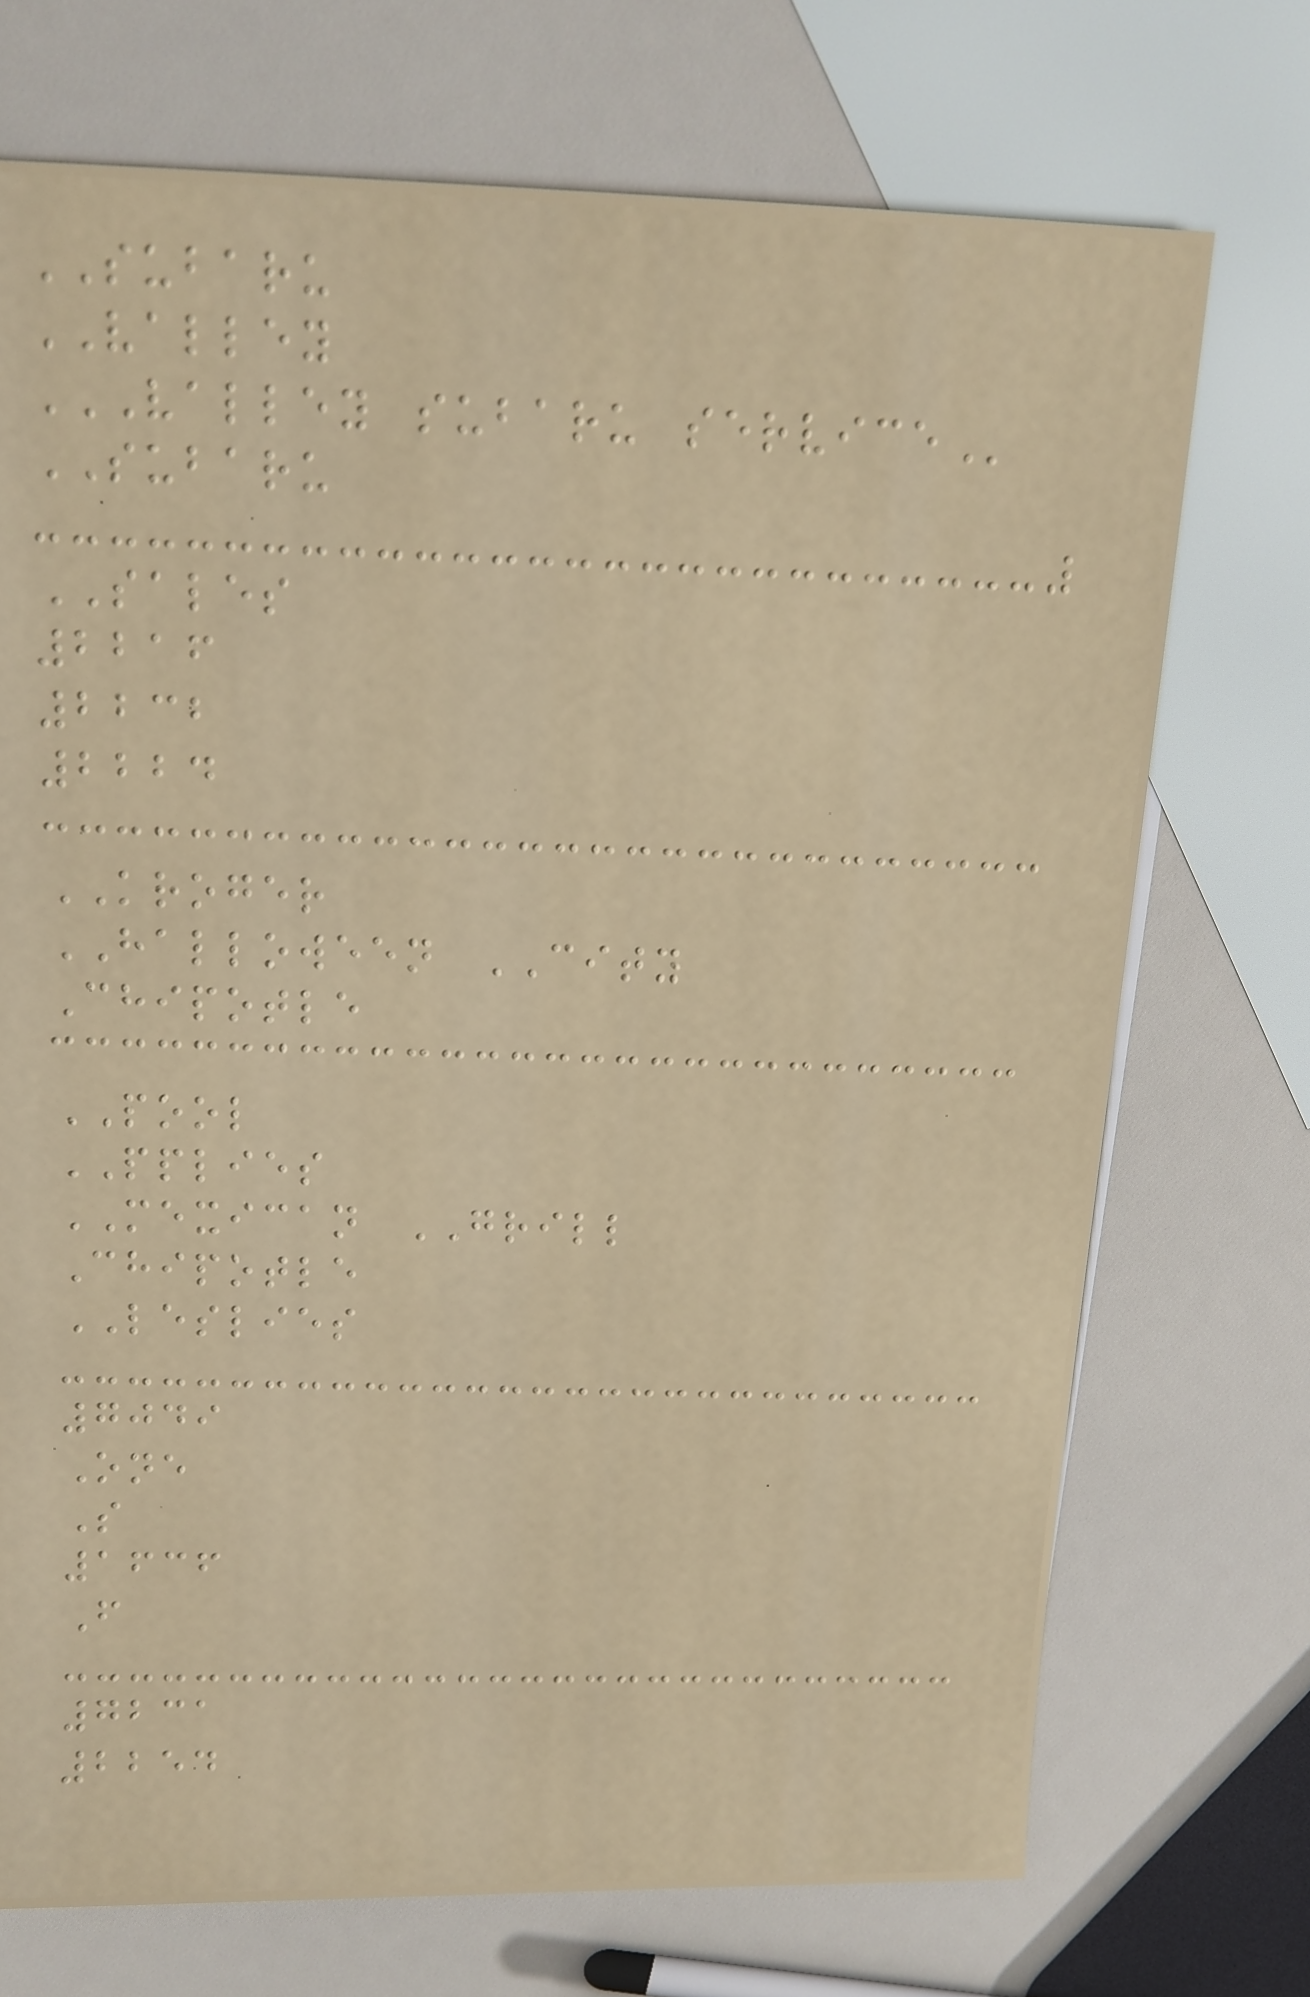SUBARU
VALLEY
VALLEY SUBARU SERVICE
SUBARU
SALES
2216
2232
2224
KROGER
HALLOWEEN CITY
Chipotle
POOL
PPLIES
MEXICAN GRILL
Chipotle
LESLIES
7049
One
S
1636
F
7231
2254
